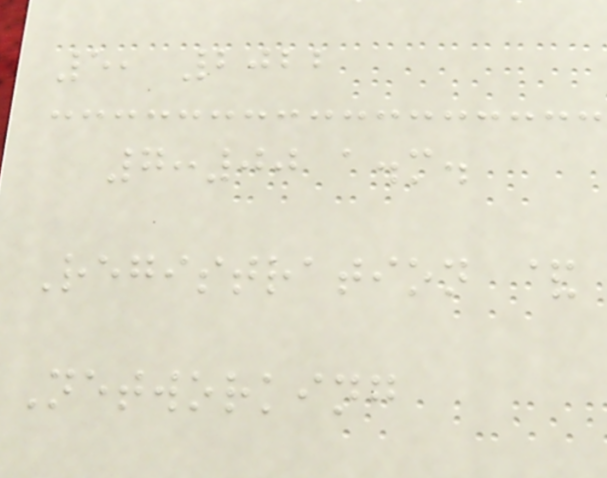5, 2022
7:00 a.m.
Registration &
Networking
